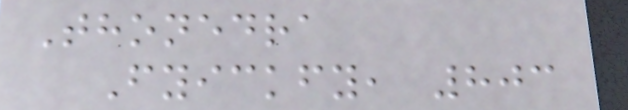Thonedra
Fyickfy, 803
